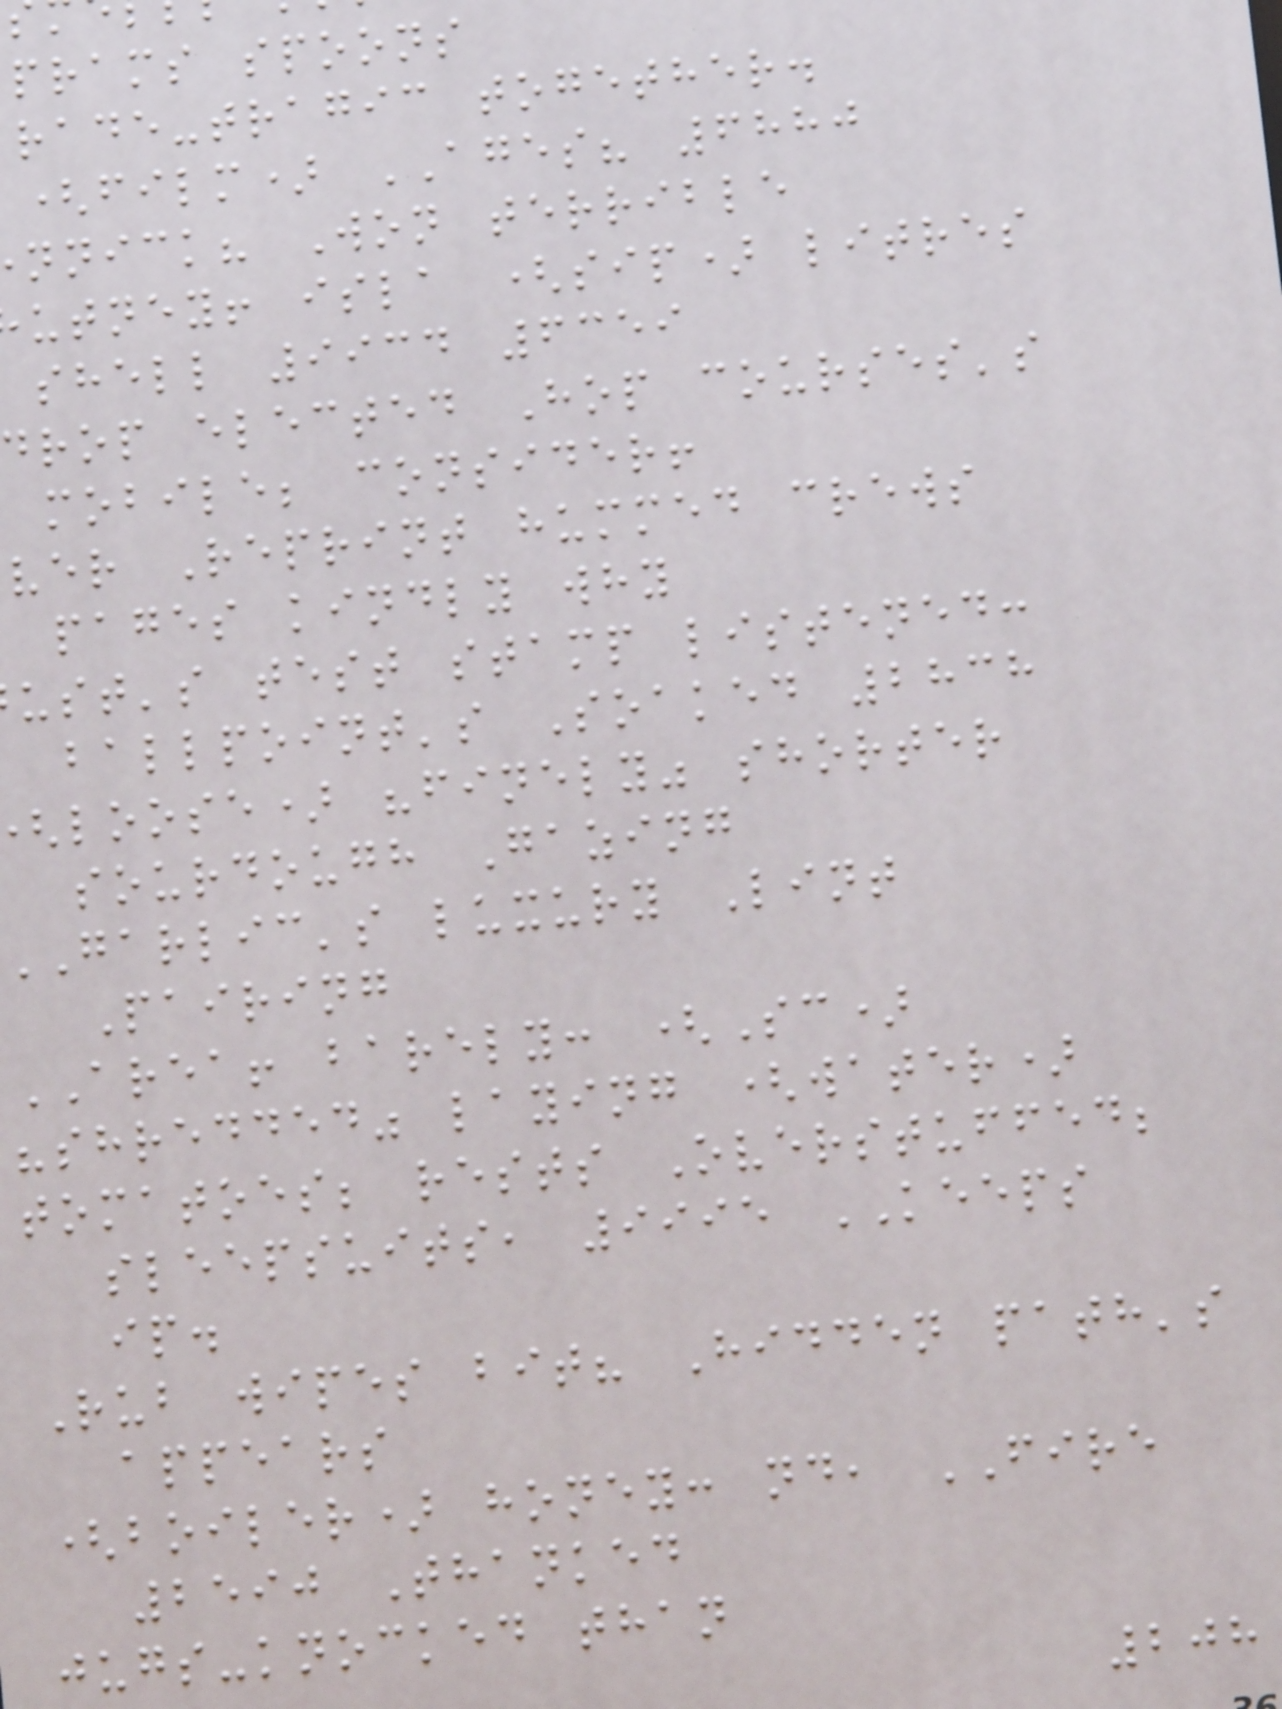prams spoons
rade-tragic together.
(film) AGES? 6880
nnick? Won terrible
utney! isla (sip) litres
shell 9934 6359
drop elected Hop courses's
mobile; consider!
ver Reprint hummed crews
pages kindly why
ust's test stamp listened:
ballpoint's Soaked 2838
loose) "finely" shorter
sourdough Gazing
garlic's luxury Lint
Pairing
AREA! barely: (Sc)
"shredded" laying (water)
tomatoes; rests Overstuffed;
sleepsuits, 9995 KEEPS
ip.
Rub wipes bit? Hidden path's
appears
(boiler) honey: nd, FIRE
2590 Thanked
jugs-knocked than
208
